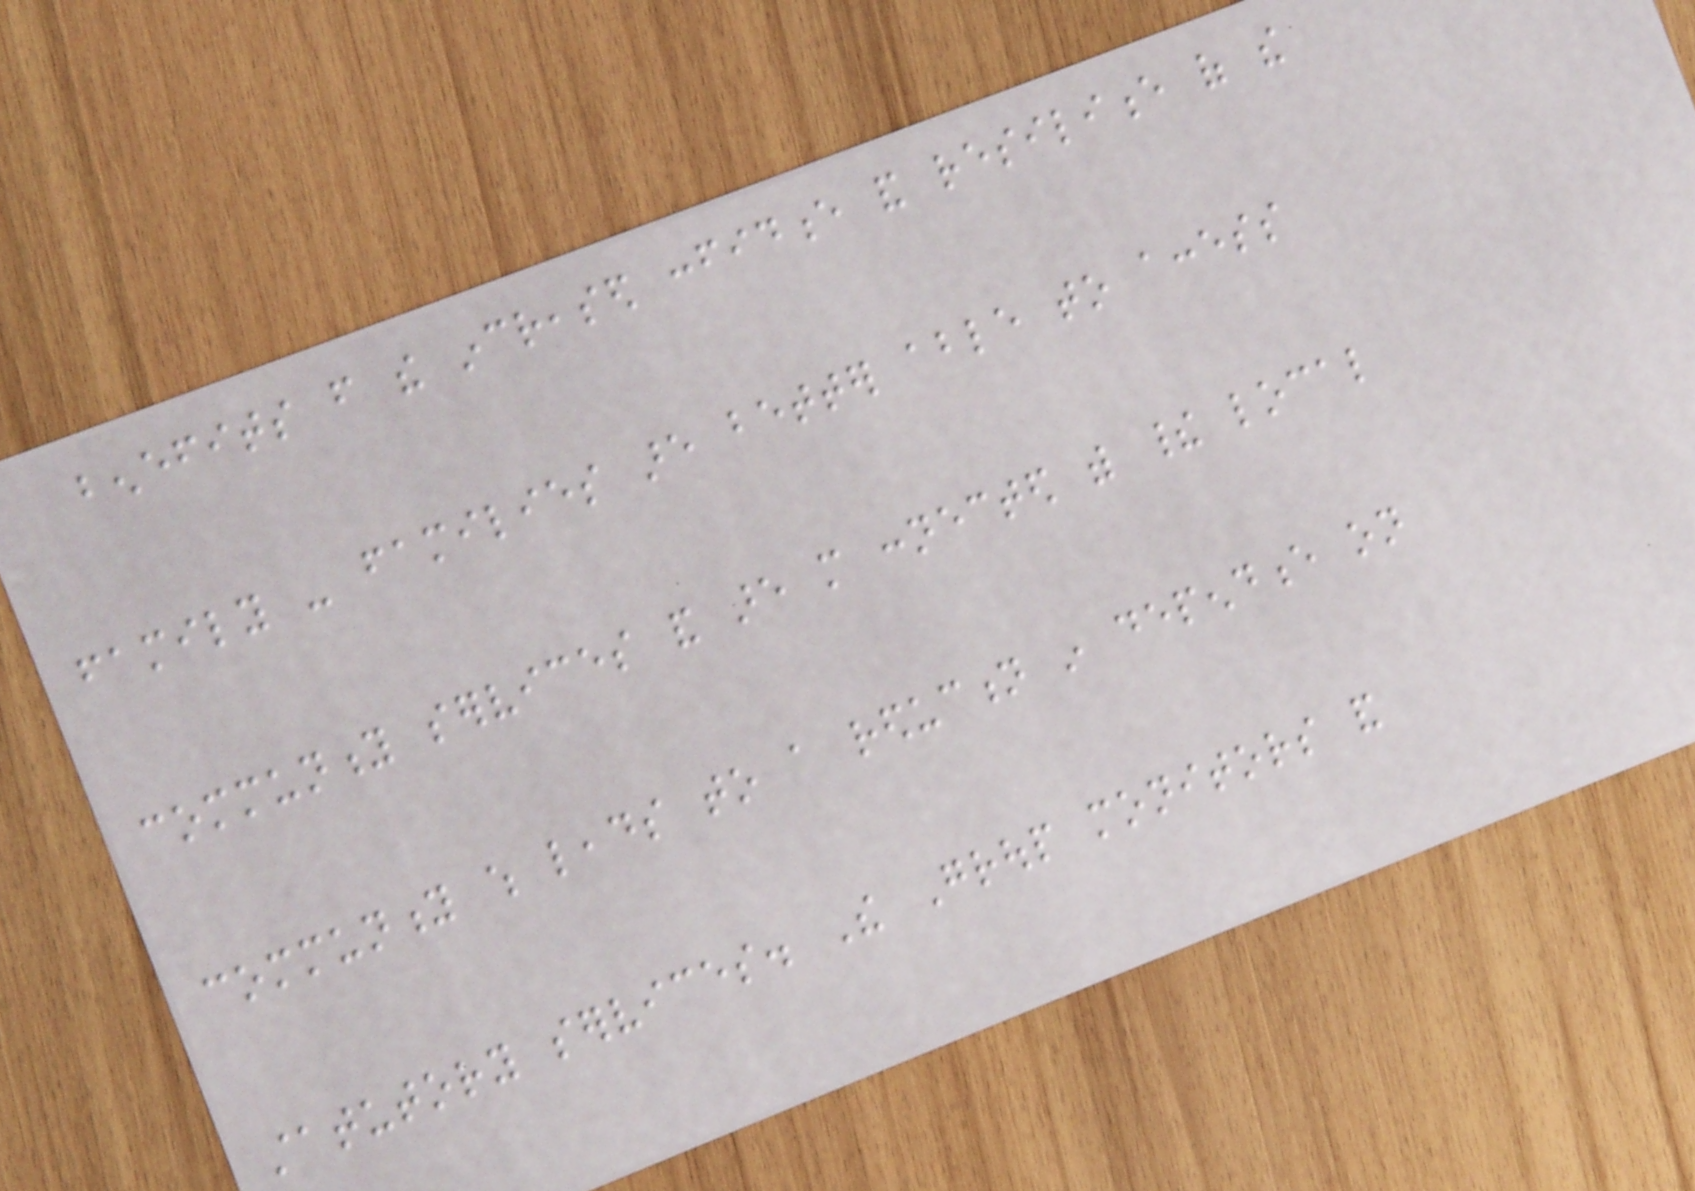benefits from the increased confidence and resilience of the
family - families are better able to access
community services and are more connected with their local
community which leads to a reduction in dependence on
statutory services. The Group monitors and
